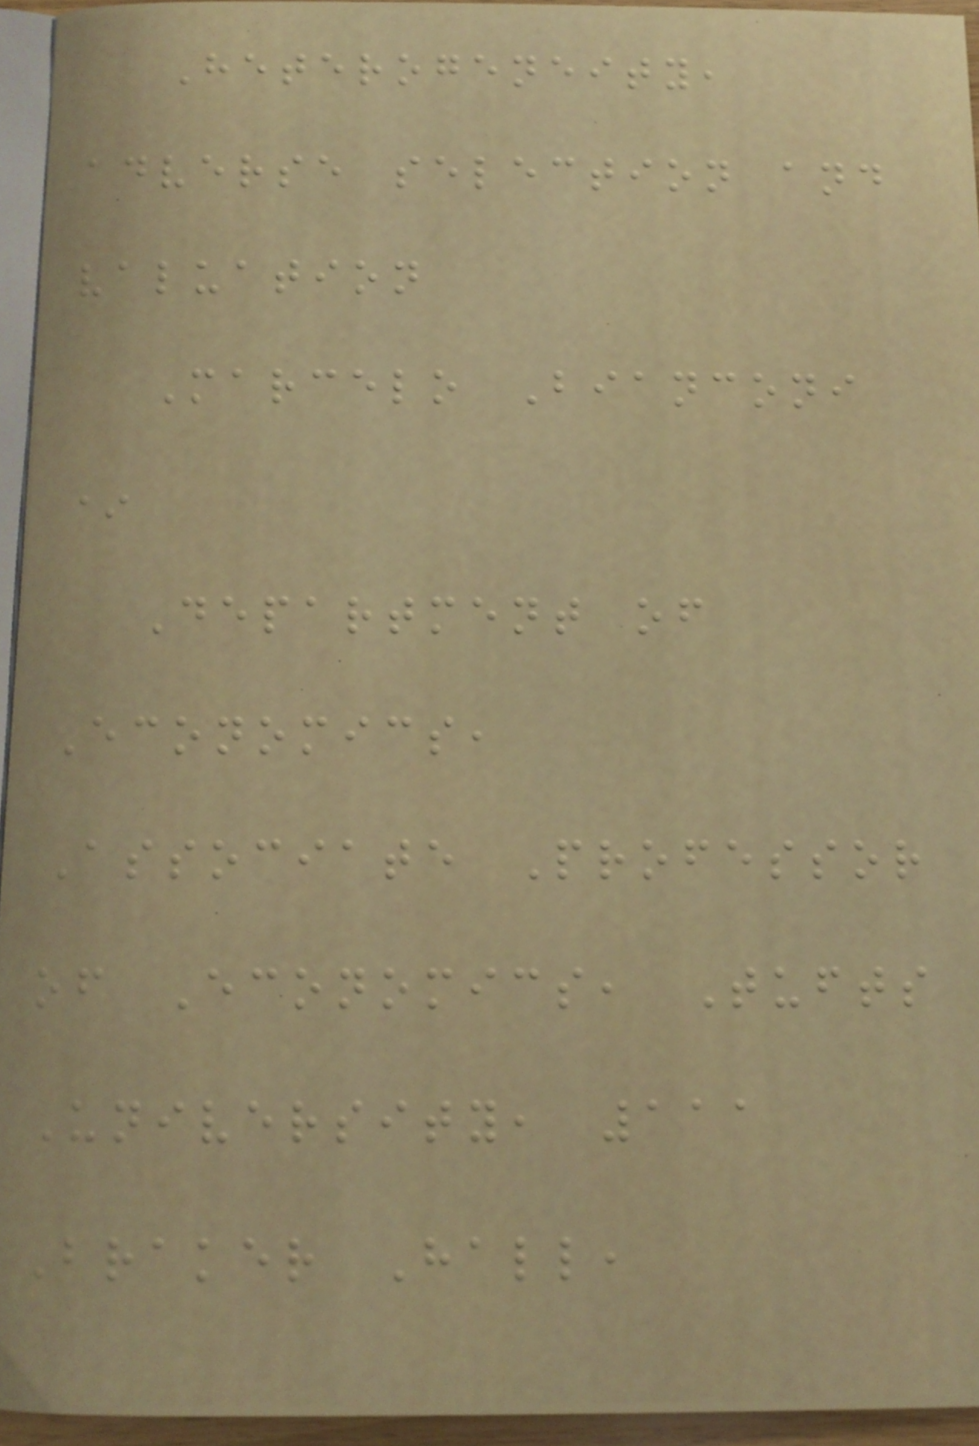Heterogeneity,
adverse selection and
valuation
Marcelo Bianconi
*
Department of
Economics,
Associate Professor
of Economics, Tufts
University, 111
Braker Hall,
